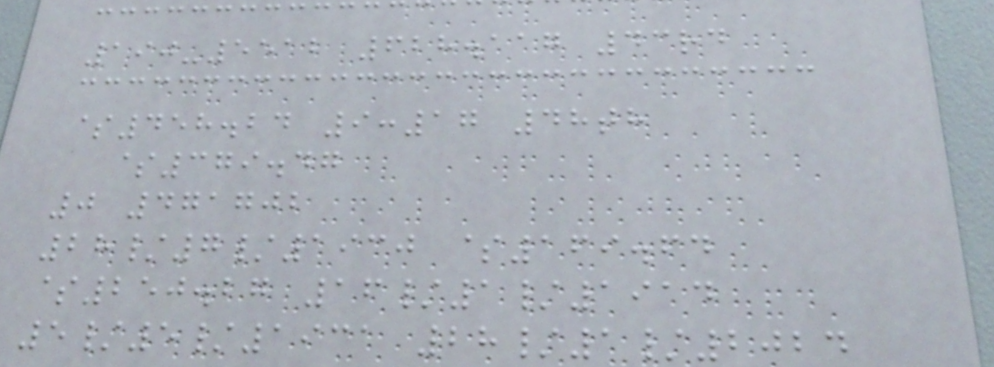190-5512 628.117 43rd
$458.24 9:17 48th
$379.47
0 471702
28/7/1930 $169.64
$250.27 16/1/1914
5/5/1931 28/1/2024
